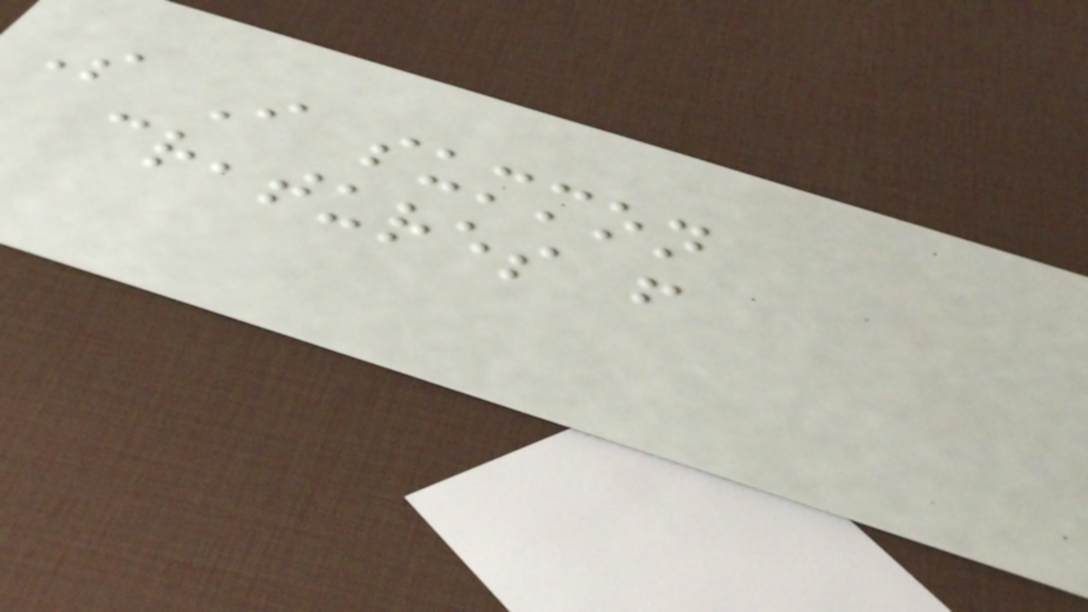So I summon
creatures from
